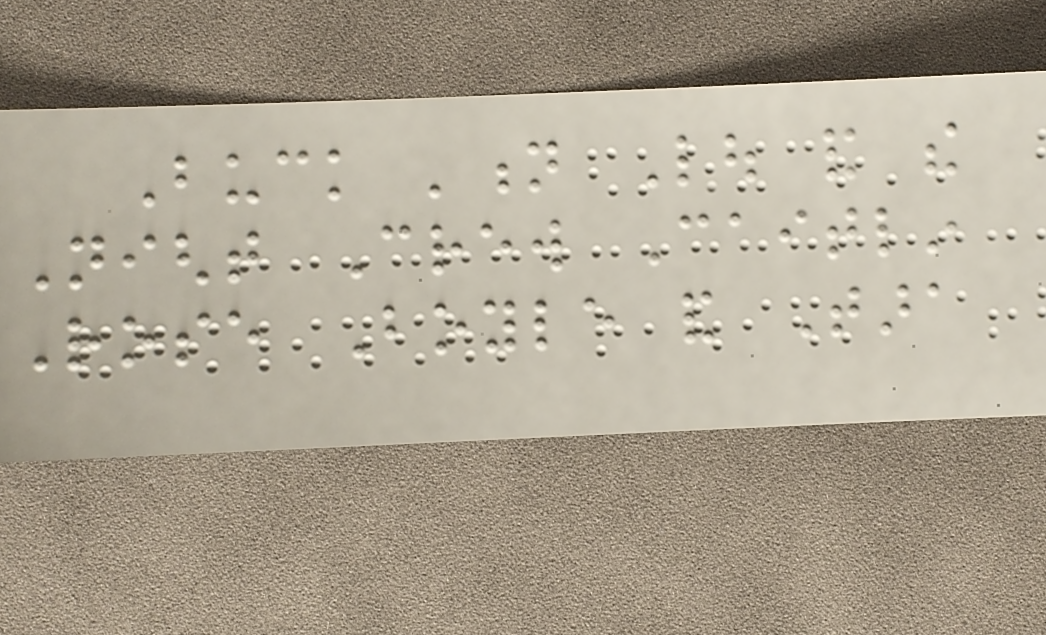Buck 'n Lou and the
Night Crew Caitlin
Rose Boyle and Tara
